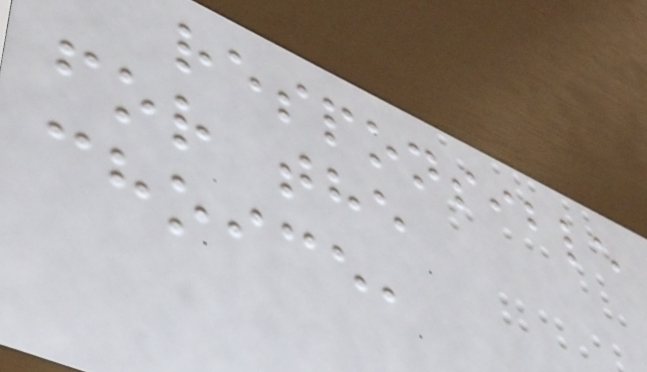responsible
for the
choice,
